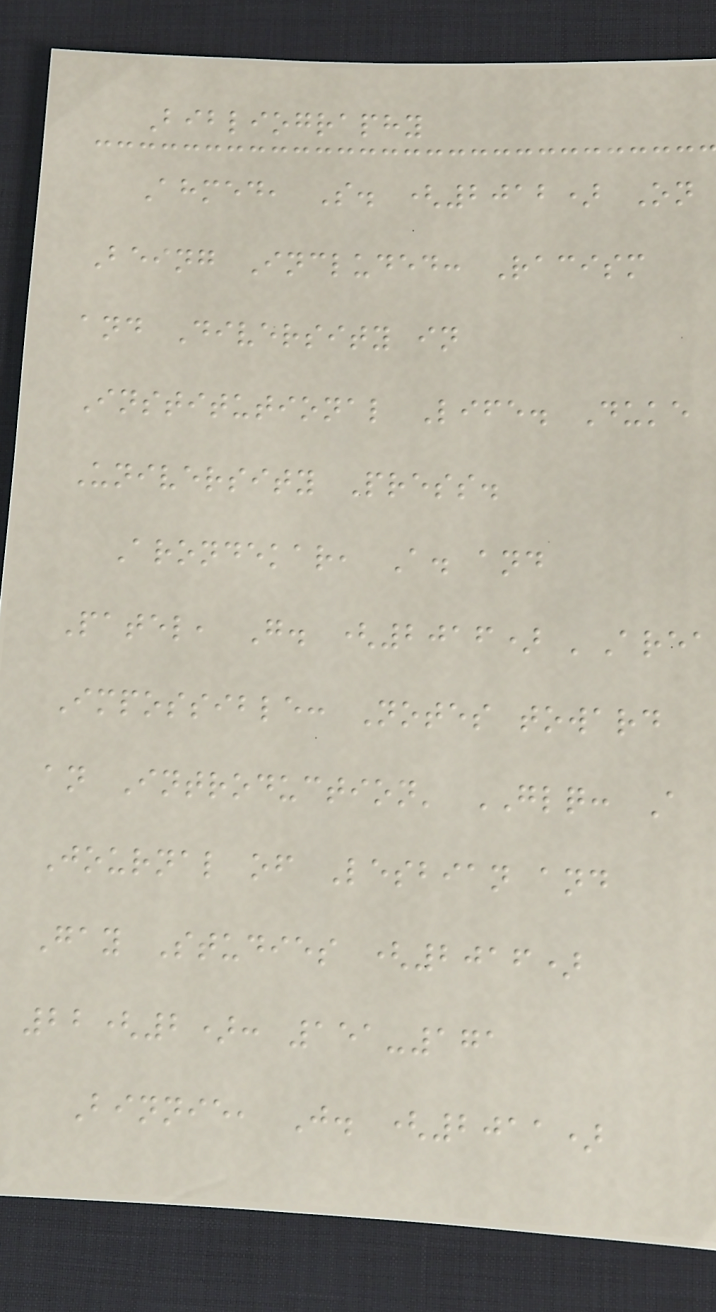Bibliography
Ahmed, S. (2012) On
Being Included: Racism
and Diversity in
Institutional Life. Duke
University Press.
Arondekar, A. and
Patel, G. (2016) 'Area
Impossible: Notes toward
an Introduction' GLQ: A
Journal of Lesbian and
Gay Studies (2016)
22(2): 151-171
Binnie, J. (2011)
